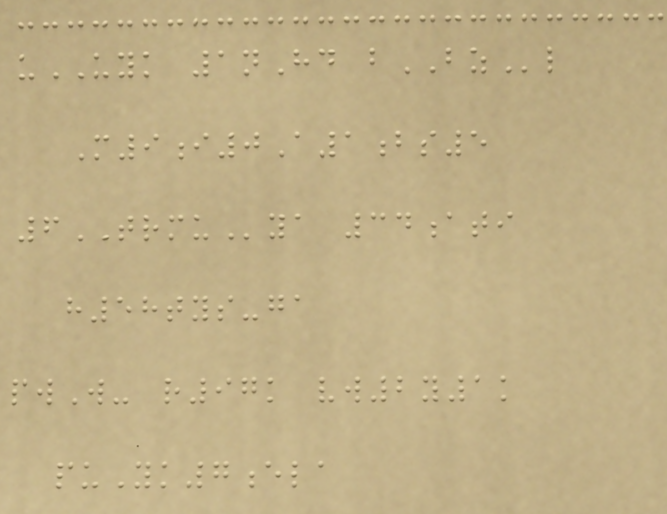uUYK 1nHd bBZl
M9i0A1bs5
6TRMUya 34ati
h58tys-ga
pwW- r97k vw2y1k
puYk7ela
